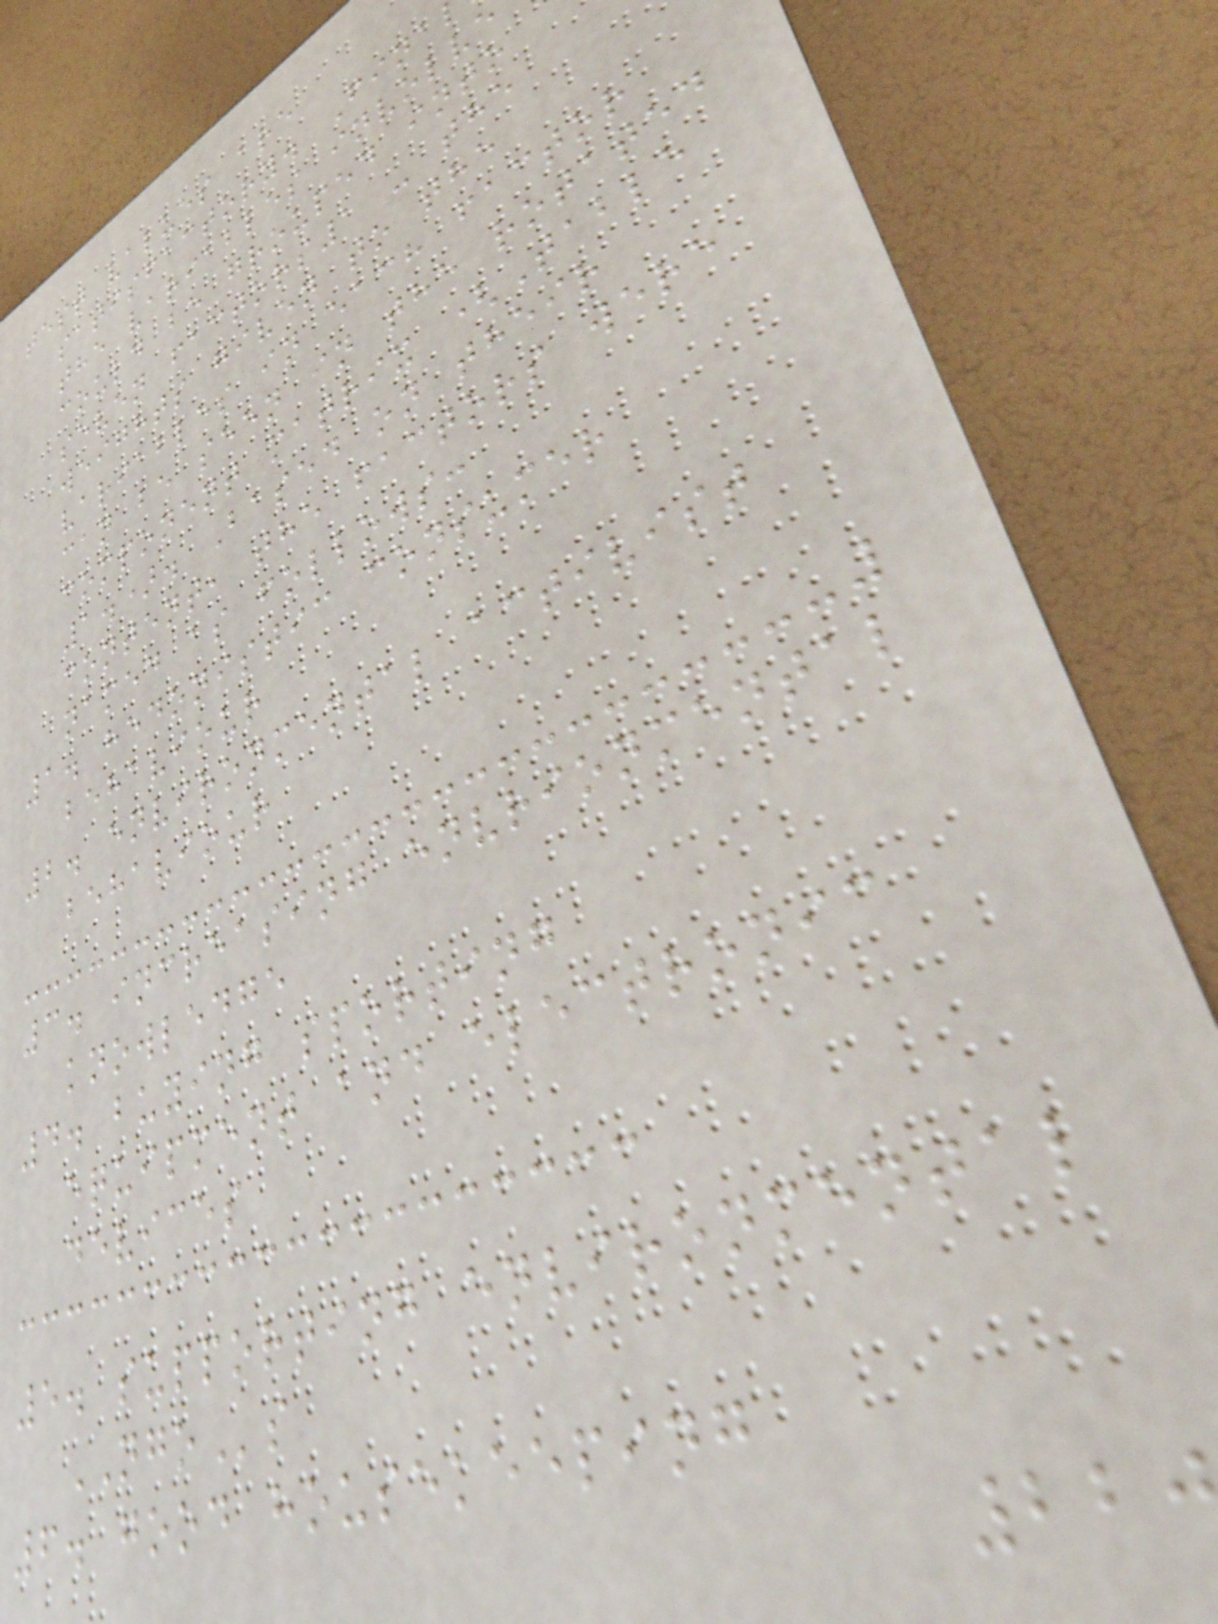test values are
satisfactory. Fina
the variables involve
could be grouped into
seven factors1 - the
weights given to the
variables in each factor
can be seen in the rotated
component matrix (Table
1.). Based on their
content, the factors were
named as follows:
1. hedonistic consumer
behaviour
2. environmental activist
behaviour
3. increasing envrionmental
knowledge
4. buying sporting
equipment and electronic
devices
5. supporting environmental
NGOs
6. good housekeeping
